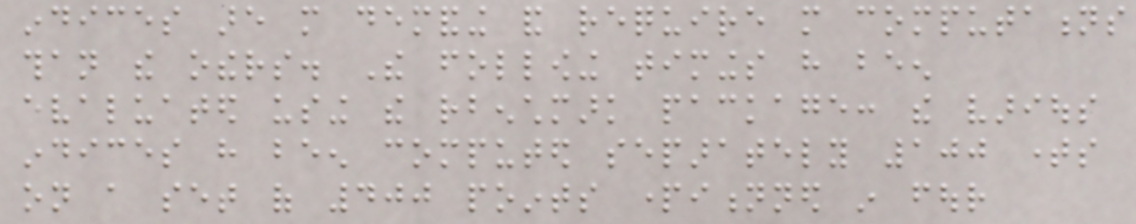indices are more demanding and require more computations
than the others. The following timings have been
evaluated using the rbenchmark package: the various
indices have been computed separately 100 times
on a set of 400 points partitionned in four
